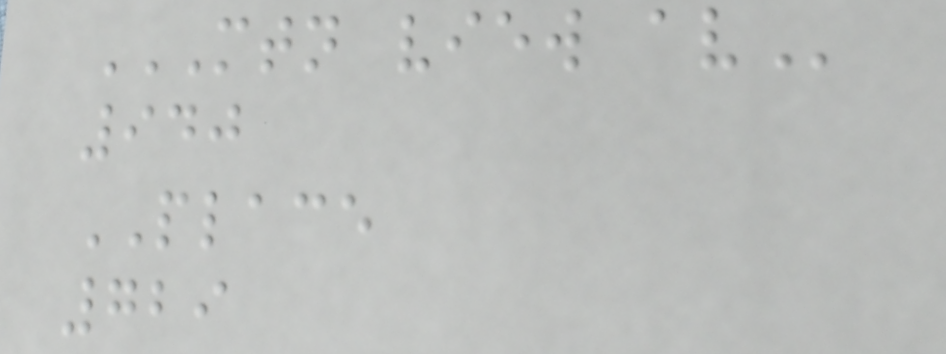MTN VIEW AV
940
PLACE
729
